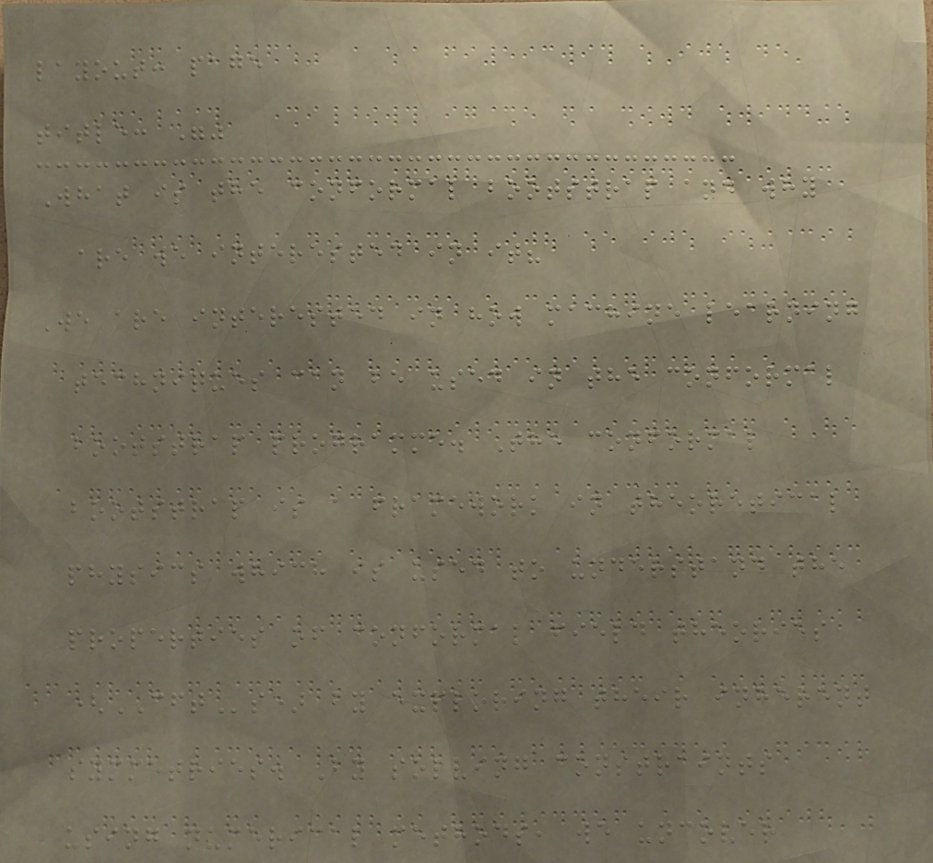layout: page
title: ""
What is the conformal bootstrap and why
are we interested in it?
We are interested in how machine learning
techniques can be used in the conformal
bootstrap programme. The conformal
bootstrap is a framework in theoretical
physics which is used to understand the
properties of conformal field theories
(CFTs) by exploring their inherent
symmetries. By solving constraints
using numerical methods, we uncover
